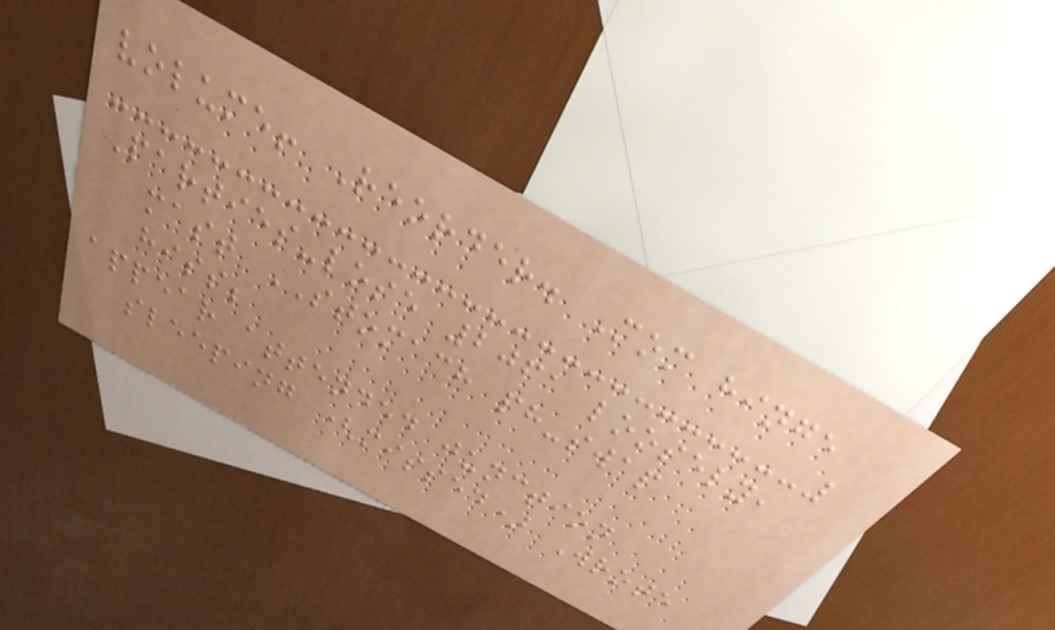volume! Reorder. Mom hinge
Parties-lose 2061 loosely,
mast STOMACH ph-swap
hiss;
appear attended junction
sleeping (missed) Wrote
